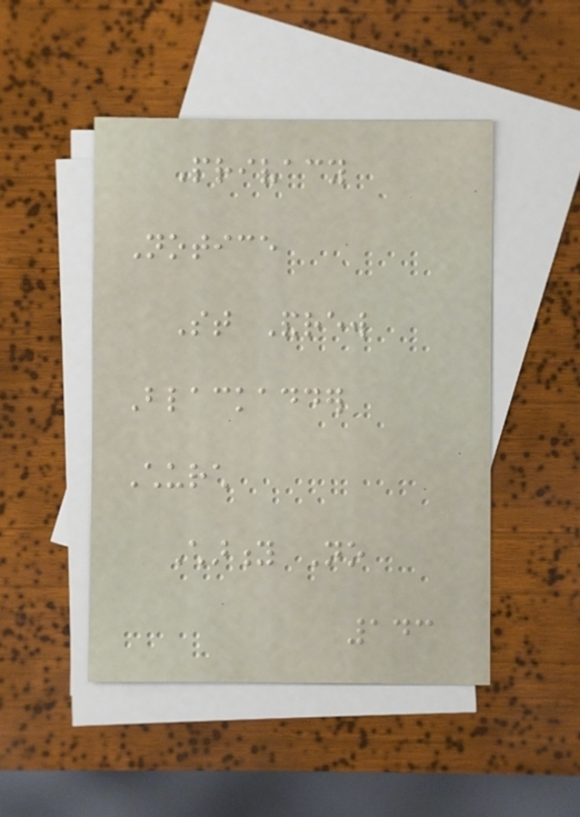Privacy
Notice
St Andrew
Blackadder
Church
Charity No
143
